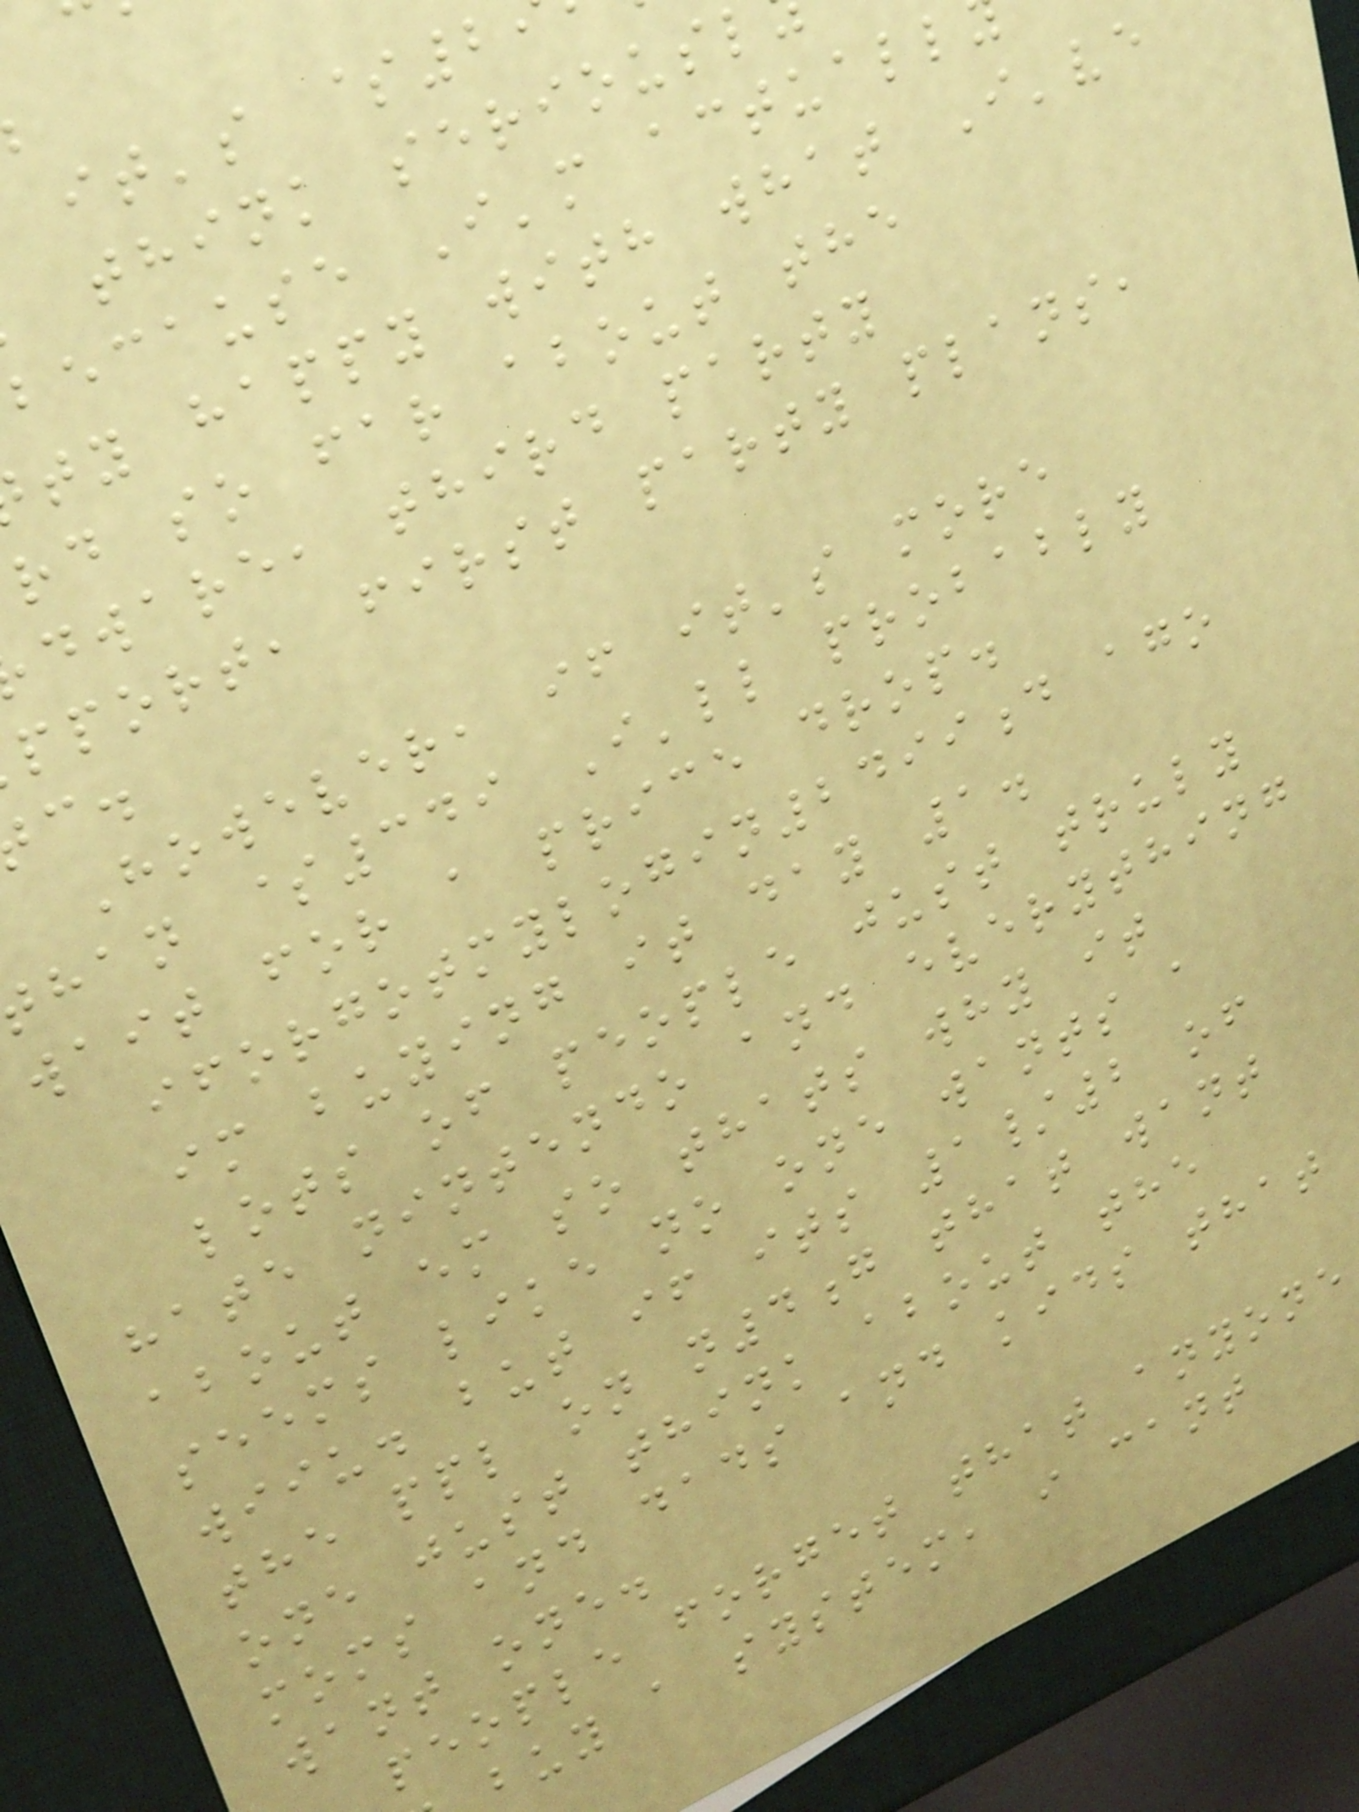it's $2
think seriousl
because I'm actuall
ty happy with what I've
rd so far about the
dware, third party
pport, first party plans,
However, if it's more
han $349 I'll probably
wait for a price drop.
iforgotmylogin2499d ago
im buying it day 1.
lots of people just truly
hate nintendo and everything
about em so thats why it
seems like no one wants a
wiiu. but if its 1/2 of
the ppl on n4g that want
one just think about the
moms and dads and kids that
want one.
people forget that anyone
buy a system, i cant
